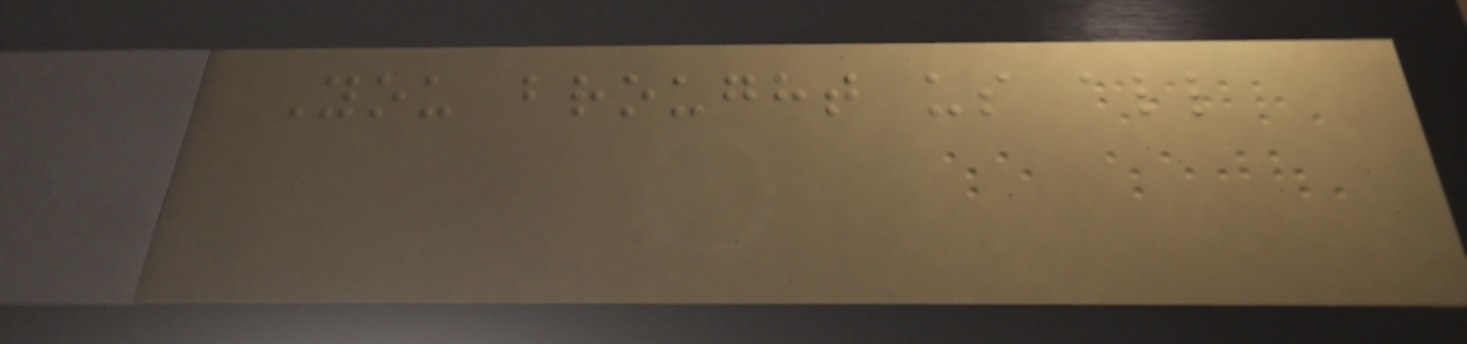You brought us all
